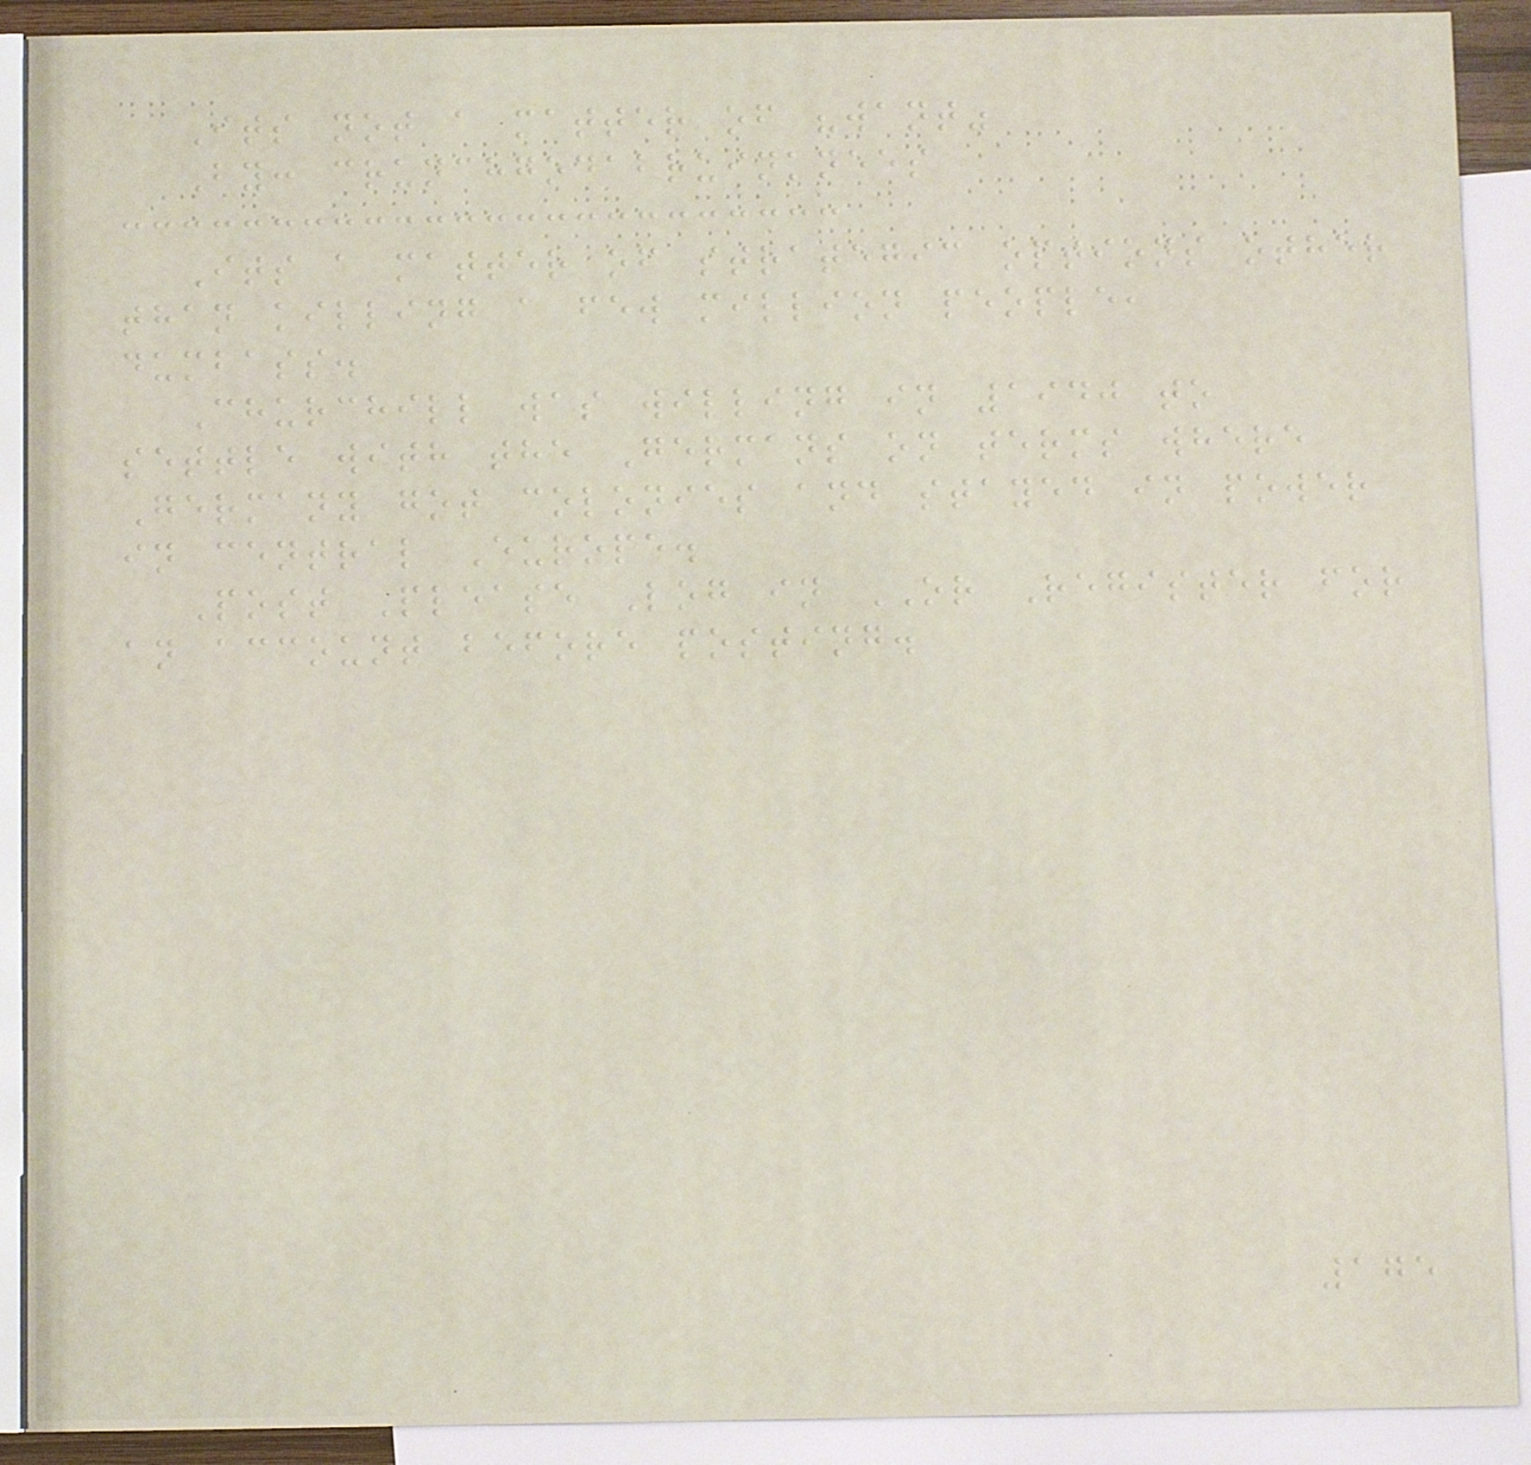Its not a matter of "want"
By: crunchgodabruinknees
Its a matter of strategic options other
than killing a few million people,
dumbass.
Churchill was willing in 1940 to
settle with the Germans on terms where
Germany got colonies and stayed in power
in central Europe.
Post Please Log in OR Register for
an account before posting.
175
